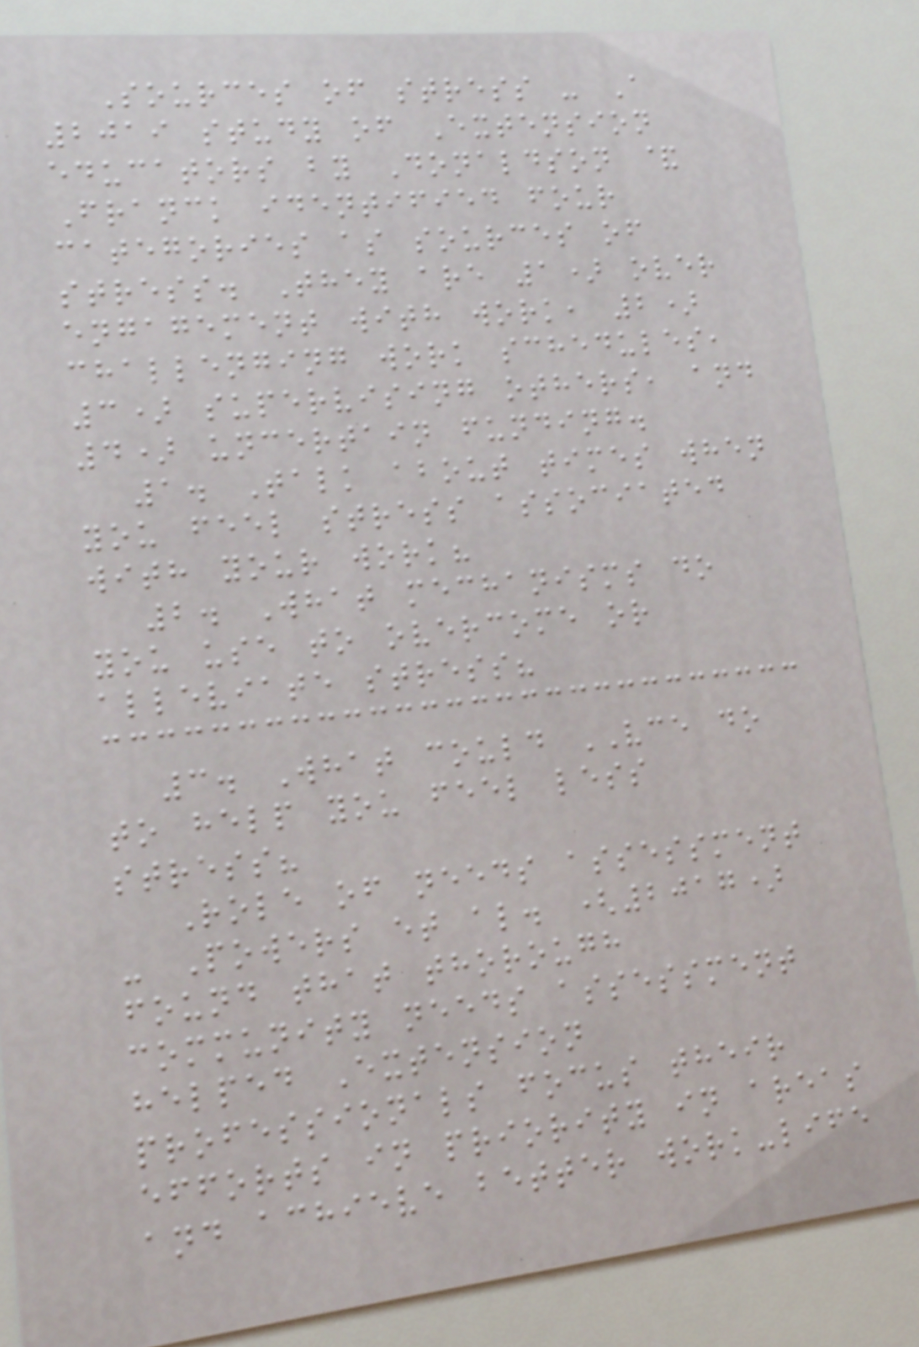Sources of stress - A
2019 study of Extension
educators by Donaldson &
Franck identified four
categories as sources of
stress. They are 1) over
engagement with work, 2)
challenging work schedules,
3) supervising others, and
4) uncertain funding.
1. Talk about times when
you feel stress associated
with your work?
2. What mechanisms do
you use to overcome or
alleviate stress?
3. What could VCE do
to help you feel less
stress?
Role of needs assessment
- Powers et al. (2017)
found that thorough
community needs assessment
helped Extension
professionals focus their
efforts in priority in areas
and achieve better work-life
